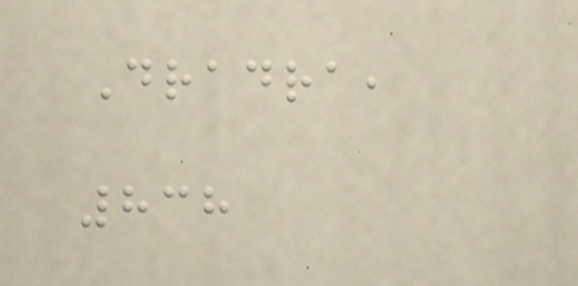Dradra,
838
